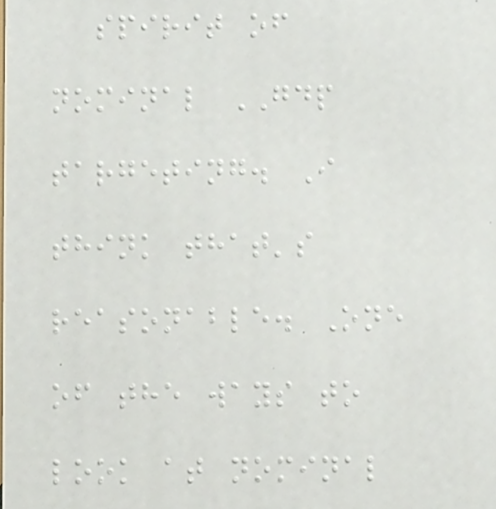spirit of
nominal GDP
targeting. I
think that's
reasonable. One
of the ways to
look at nominal
